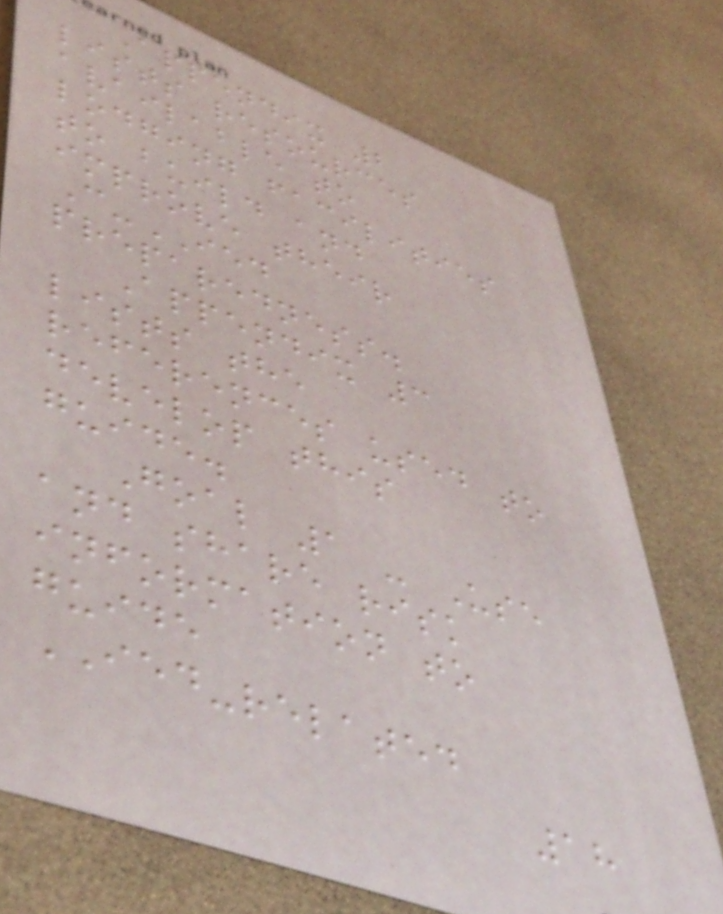Appendix 2
lists resources
available to
lodging facilities
to build and
improve their
C-IED
preparedness.
Appendix 3
lists the
references used to
develop this
guide.
Goal 1 - Use
and share risk
information to
guide
IED-related
18
